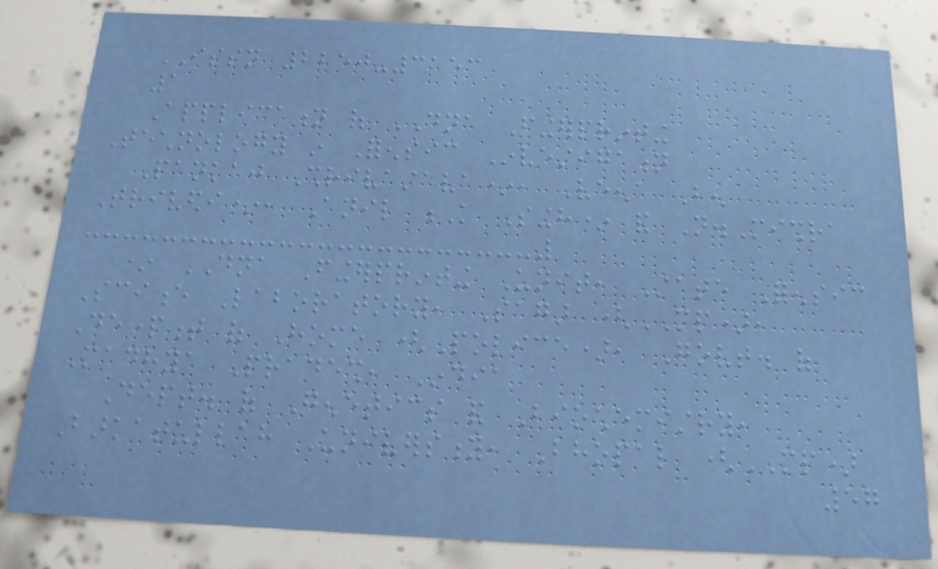ISSN 2250-3153
1
Application of DNA Fingerprinting
Technology in Forensic Investigation
Pankaj Shrivastava*, Veena Ben
Trivedi*, Anil K Singh* and N.Mishra
* DNA Fingerprinting Unit, State Forensic
Science Laboratory, Sagar (MP),
Department of Home (Police), Govt. of
Madhya Pradesh, India
Dept. of Genetics and Biochemistry,
Barkatullah University, Bhopal (MP)
57
